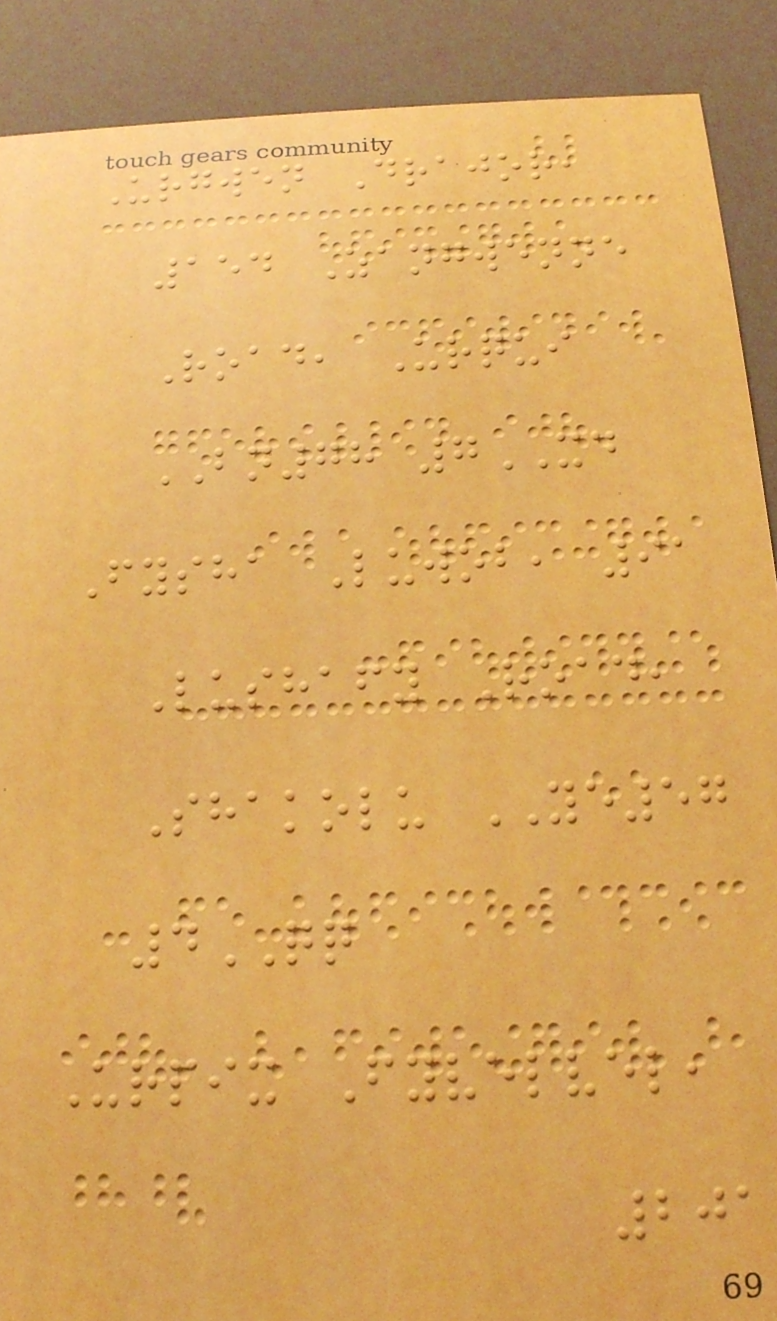Urgwen Drajor,
154 Zangwenne
Road, Urqui
BN78 7XD
Fysha Luwob, 91
Lushafy Road,
Shakolu YE57
4QQ
Urpix Fyvelvel,
201
